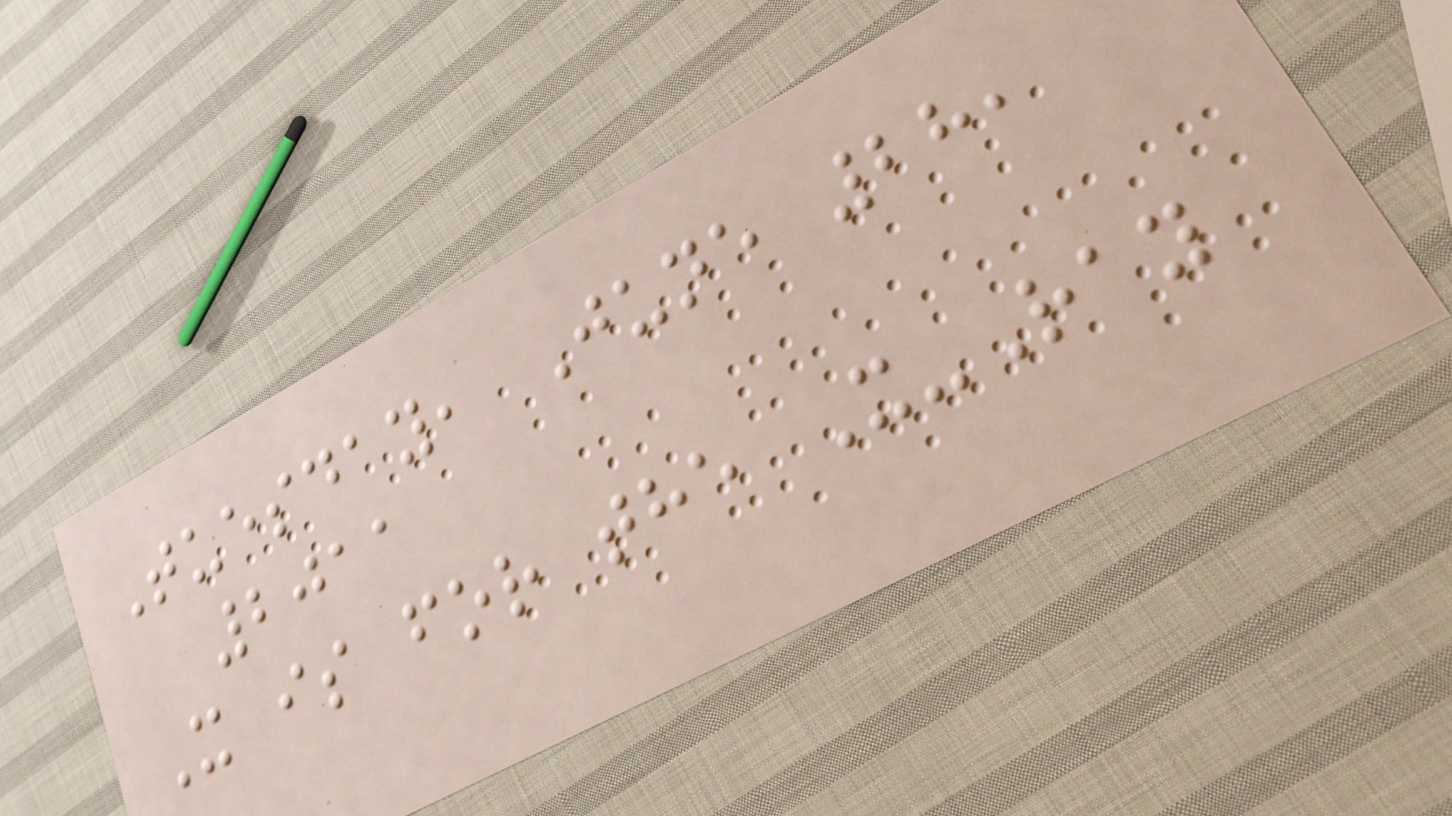Tuesday, June 28,
2011
X is for the X-Ray
